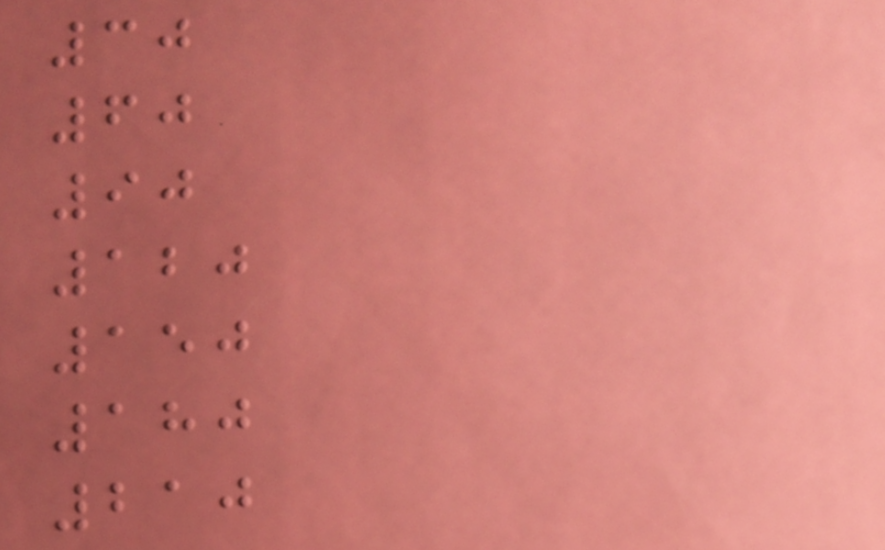30
60
90
120
150
180
210
